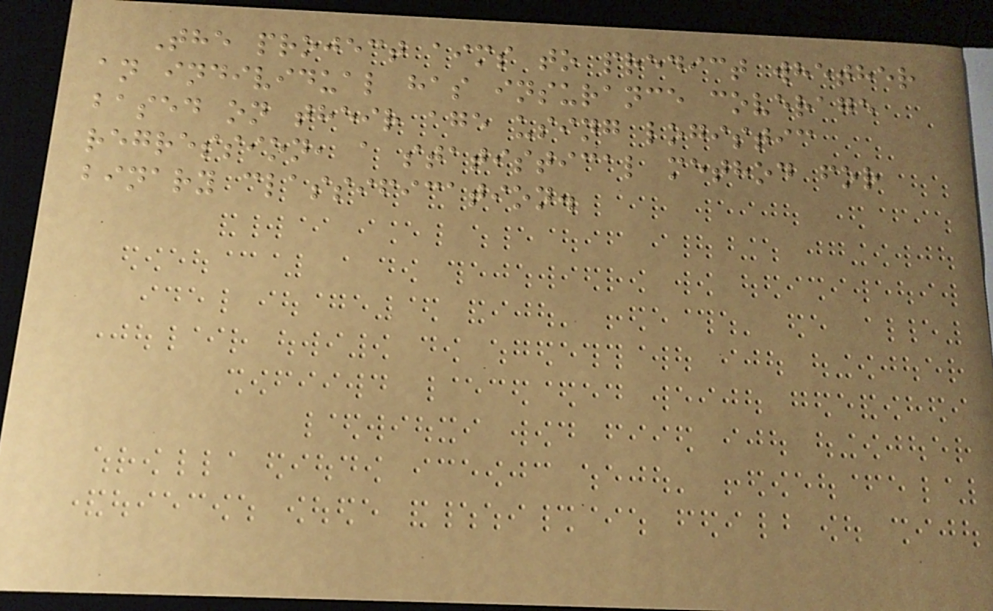The project aims to predict whether
an individual has insurance coverage
based on their age using logistic
regression, a statistical method for
binary classification.
